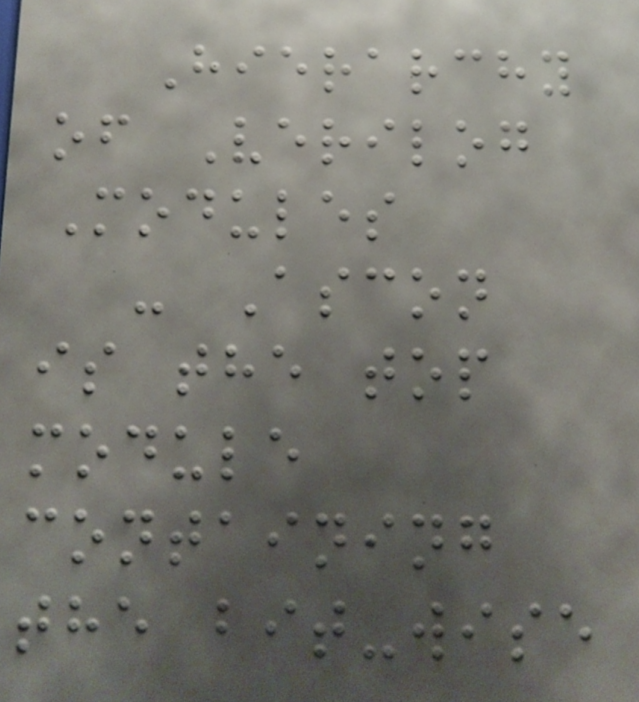Hierarchy
of Verilog
Modules
- Ascon
is the top
module
containing
the bit-wise
